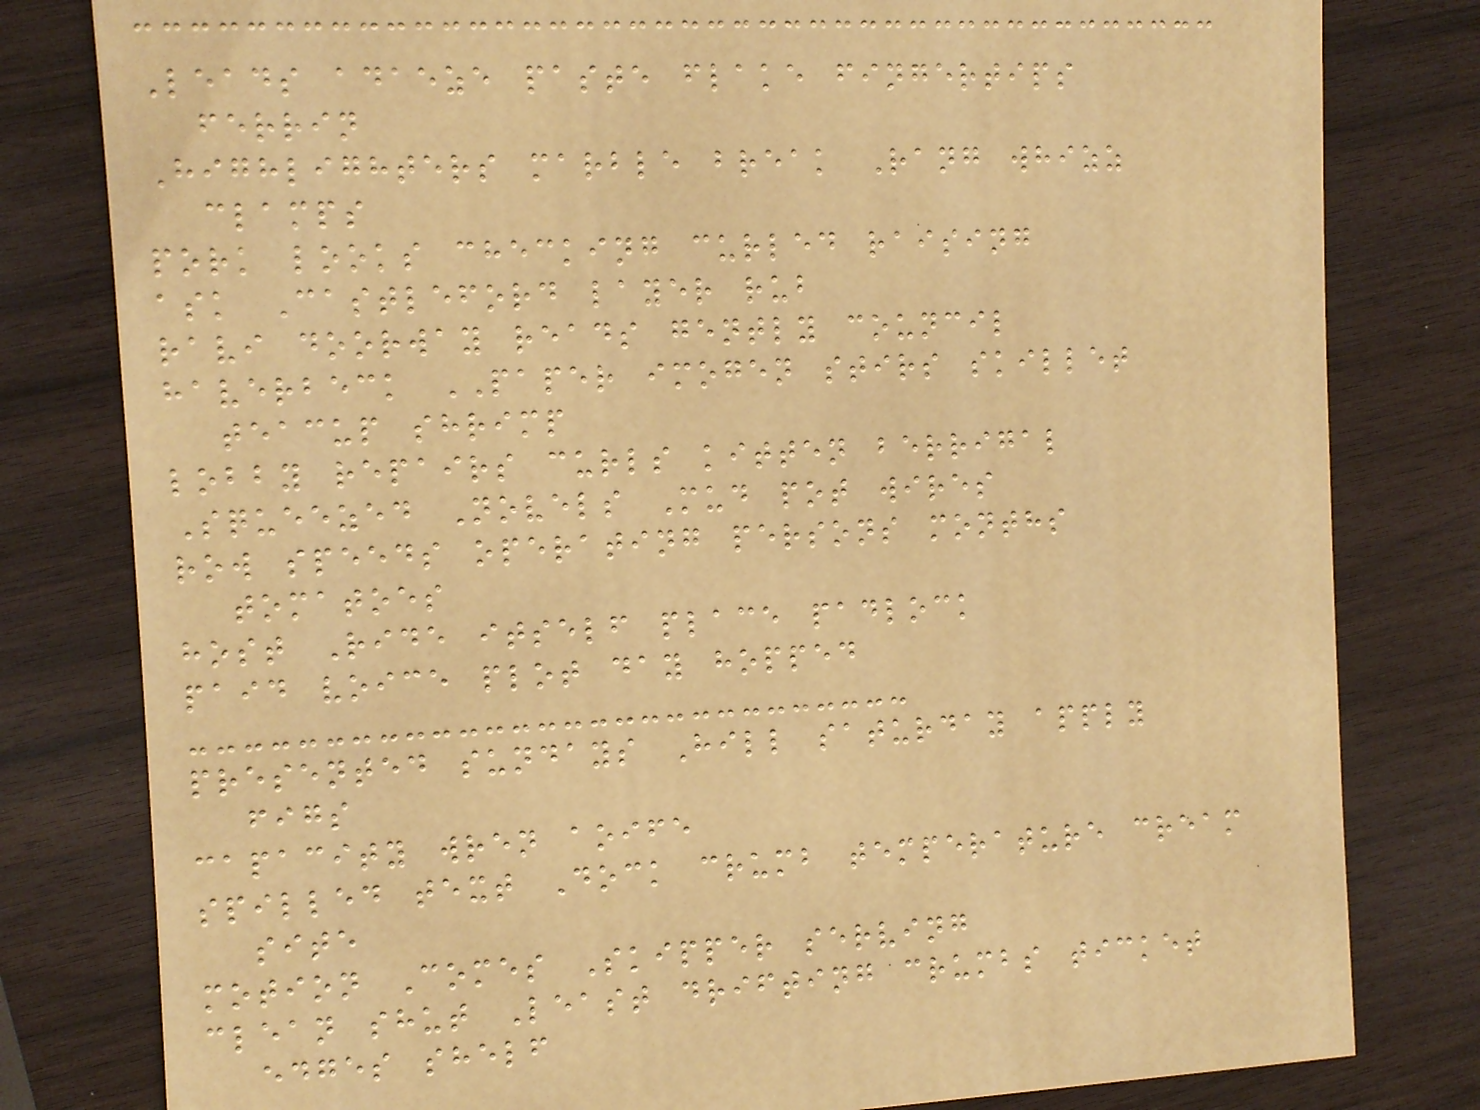Leads adaeze paste flake fingertips
ferrin
Highlighters marble break Rang whizz
clamps
pork looks checking curled raising
ask Castleford layer rub
ravi doorway reads gently council
haverbeck PAPER imogen stirs skillet
teacup shrimp
lobby repairs curls kitten berrigal
Squeezed Novels Mud pot wires
row speeds operating persons months
tomatoes
host Ride itself place padlock
paid voice plot day hopped
presented sundays Hill saturday apply
figs
capacity wren aoife
spilled text Dock crumb temperature cream
site
motion Comes Skipper serving
clean shut Least drifting crumbs ticket
edges shelf
